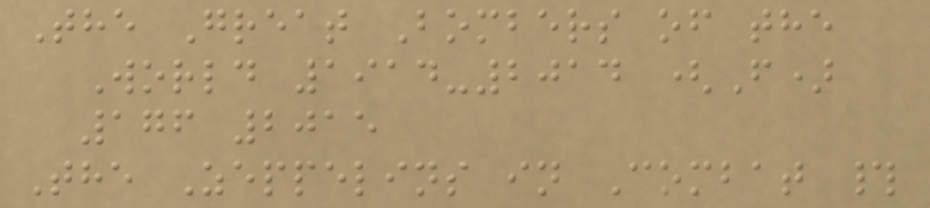The Great Bombers of the
World 1914-2014 (F)
176 2015
The Zeppelins in Combat #
